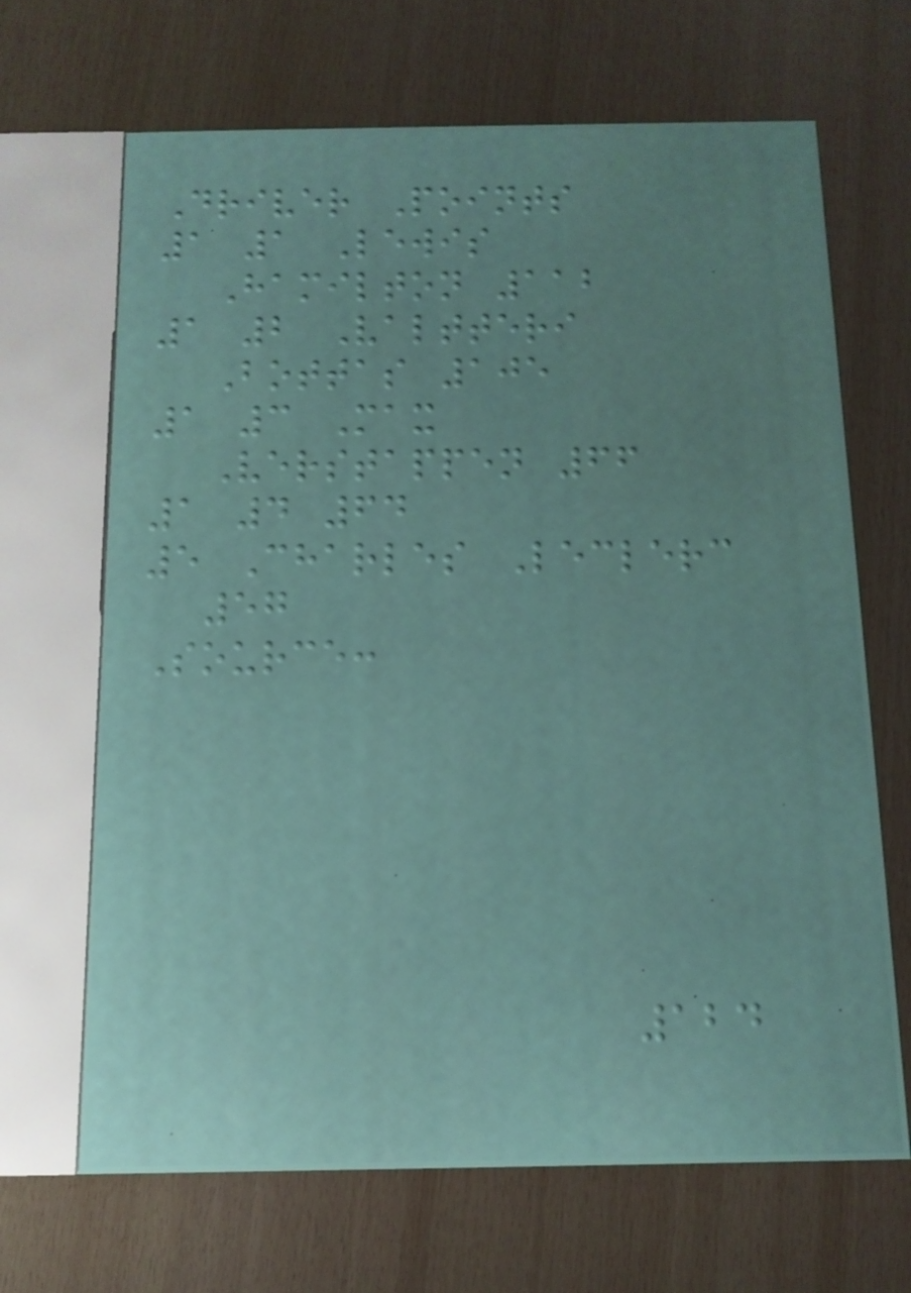Driver Points
1 1 Lewis
Hamilton 112
1 2 Valtteri
Bottas 105
1 3 Max
Verstappen 66
1 4 64
5 Charles Leclerc
57
Source:
124
